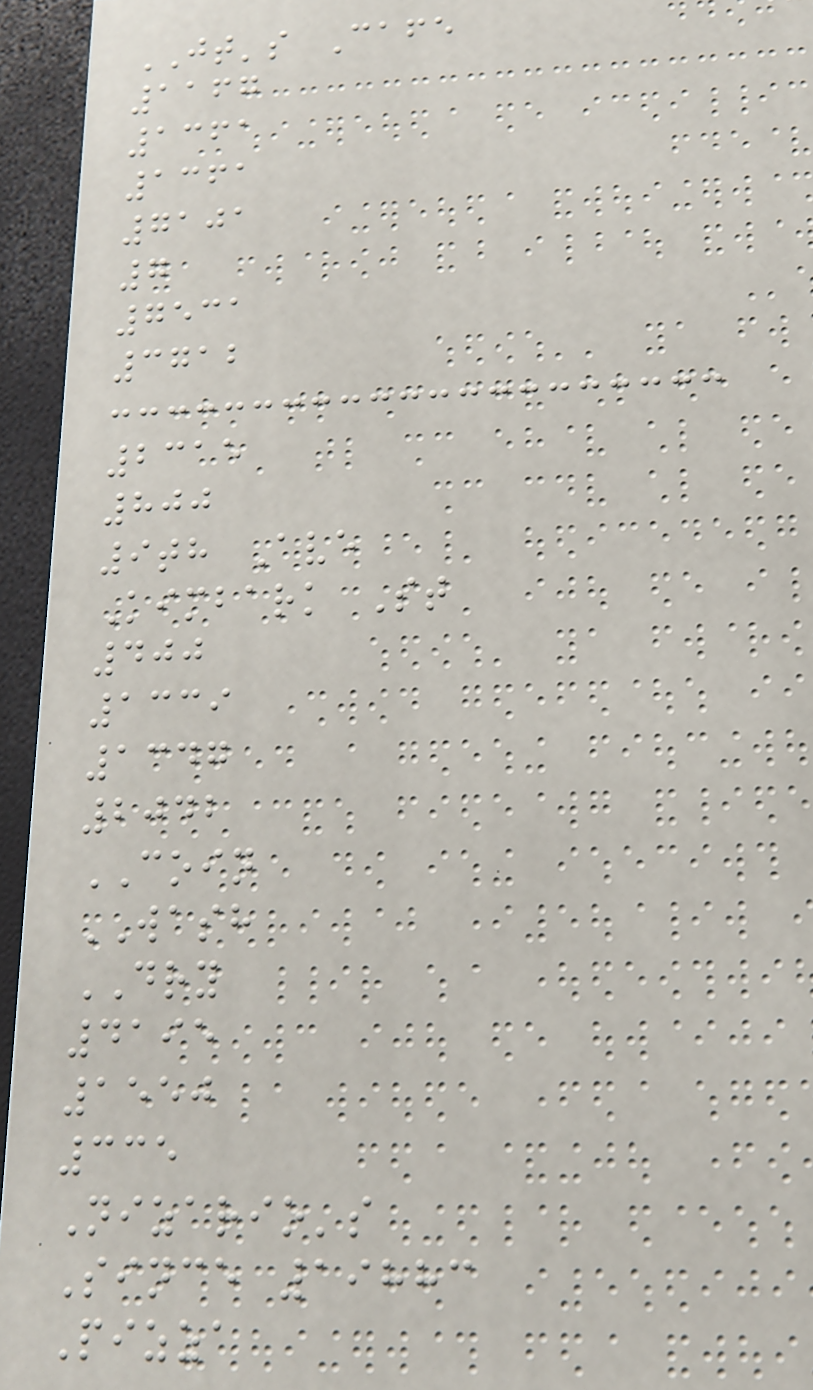JT's Cafe
1167
1361
1361
7101
7
7531
3712
2315
800
9th Ave
Kimbark St
400
1339
1347
2042
COIN
WASH
DRY
4195
1550
335
Nizario's
Since 19883
Pizza
